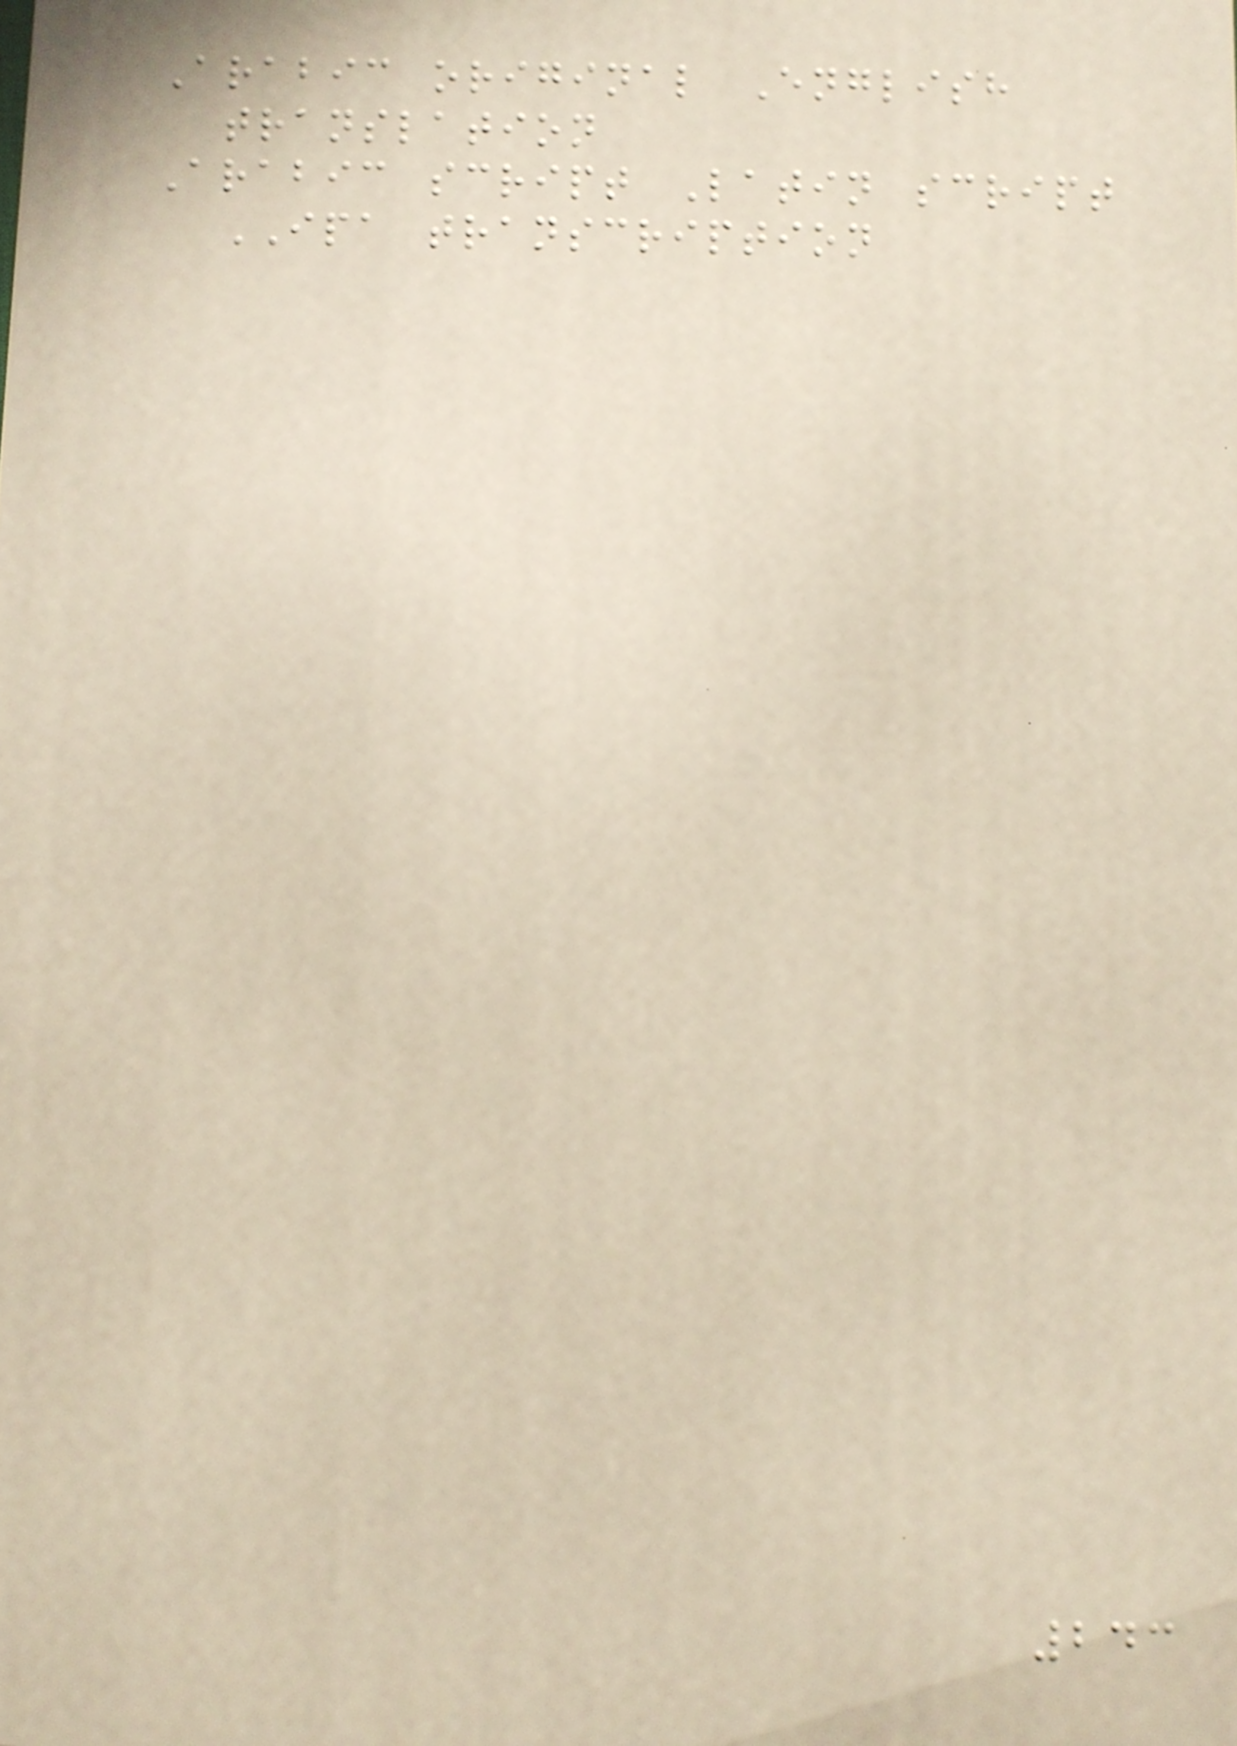Arabic original English
translation
Arabic script Latin script
IPA transcription
243
